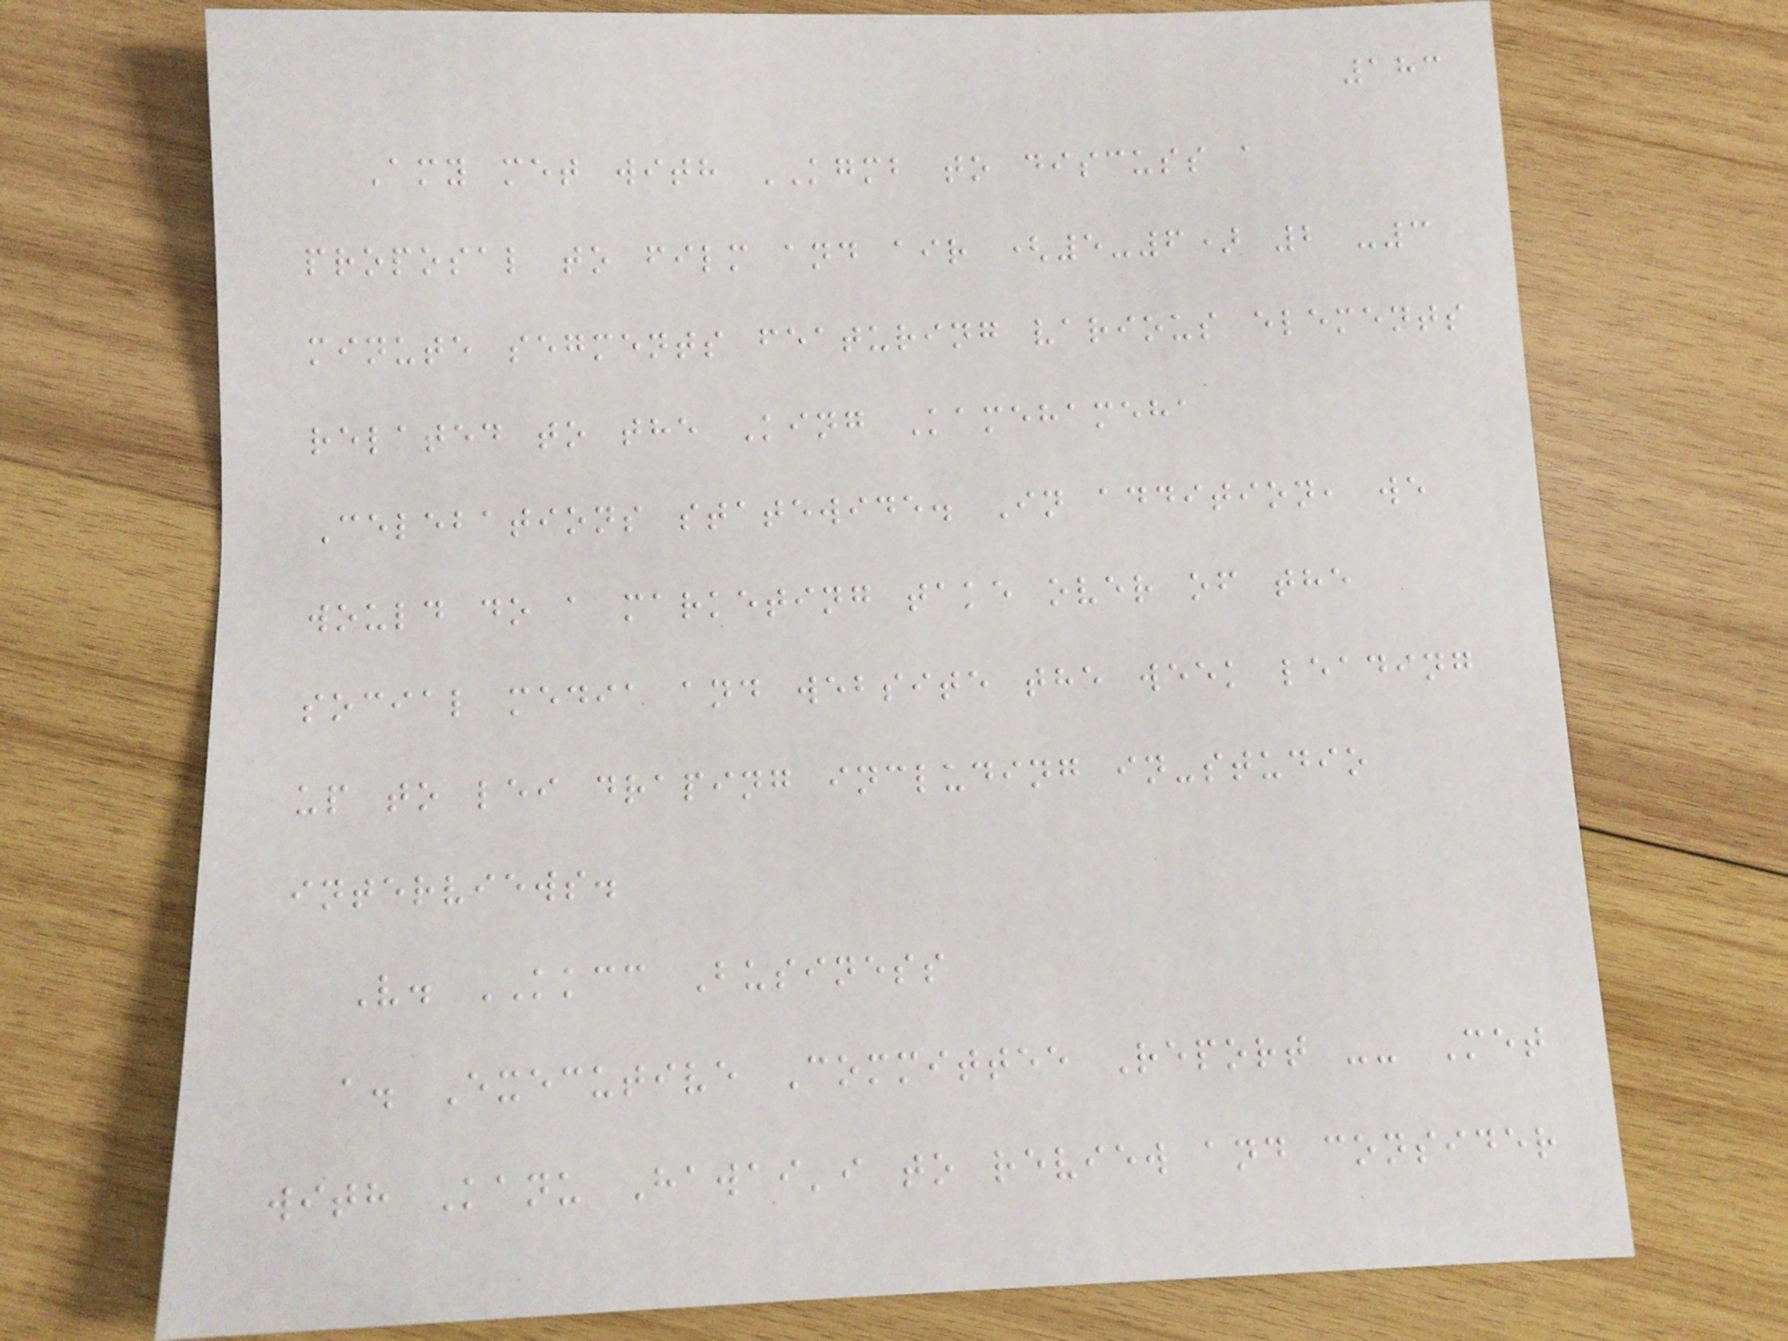183
Amy met with KGMB to discuss a
proposal to film and air (5-6) 2 -3
minute segments featuring various elements
related to the King Kamehameha
Celebations statewide. In addition, we
would do a marketing take over of the
social media and website the week leading
up to lei draping including in-studio
interviews.
V. KKCC Business
a. Executive Committee Report -- Met
with Kanu Hawai'i to review and consider
